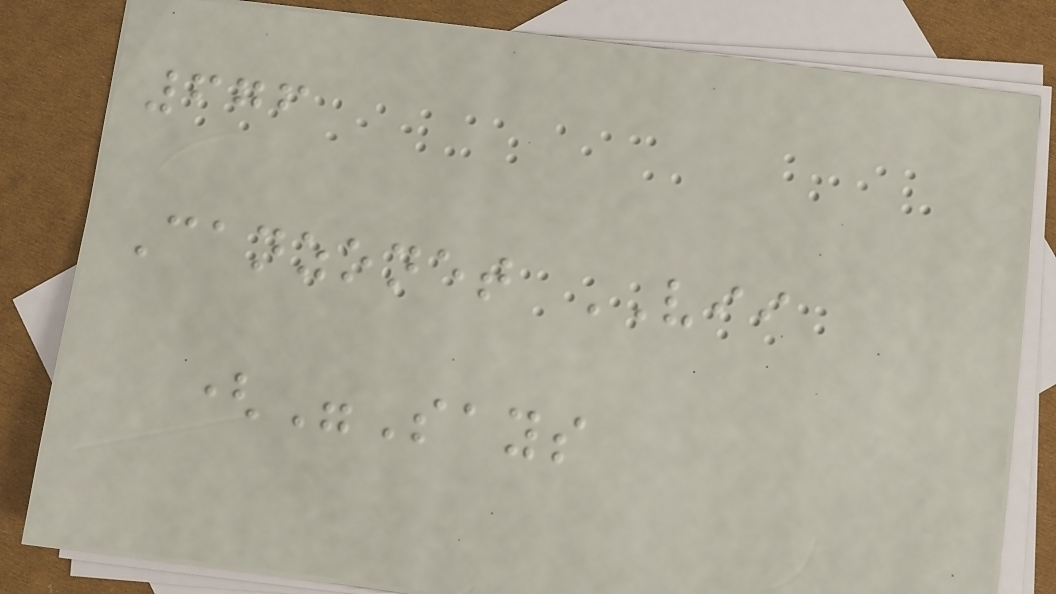676
Canzonet VII
("Says
